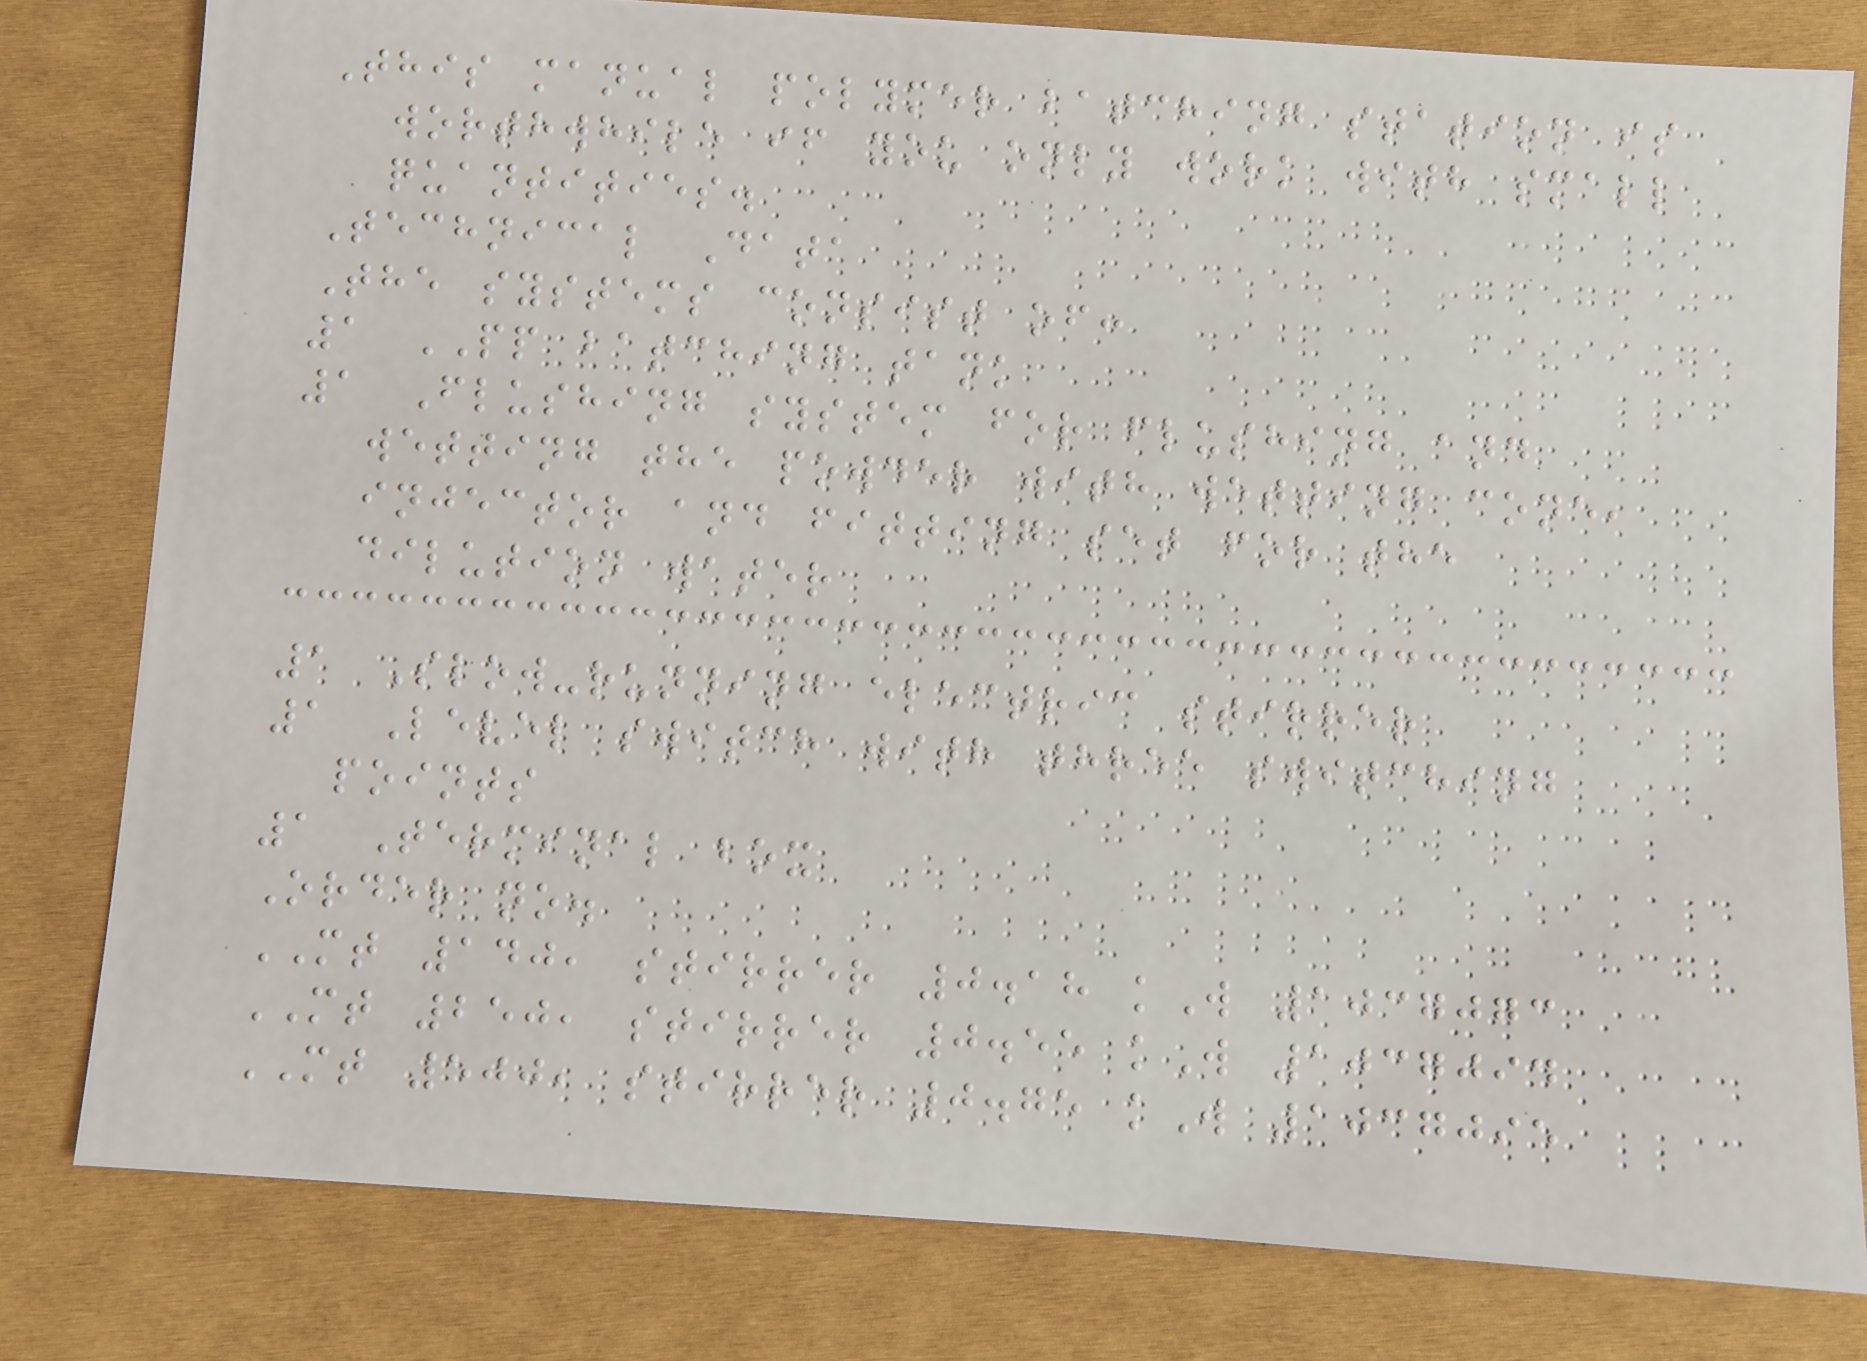This manual polymer batching station is
worthwhile if you only work with small
quantities.
Technical Data
The systems consist of:
1 PP batching tank
1 Flushing system for flushing and
wetting the powder with wetting cone,
injector and fitting set for the
dilution water
1 Slow-running electric stirrer
1 Level switch with three switching
points
1 Terminal box
Order no.
MT 140, stirrer 0.18 kW 1037073
MT 250, stirrer 0.55 kW 1037094
MT 500, stirrer 0.75 kW 1037095
